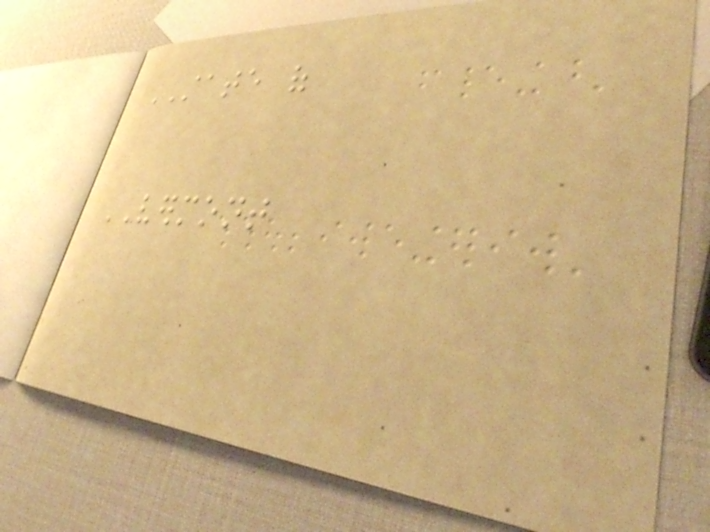STATE of
VERMONT
